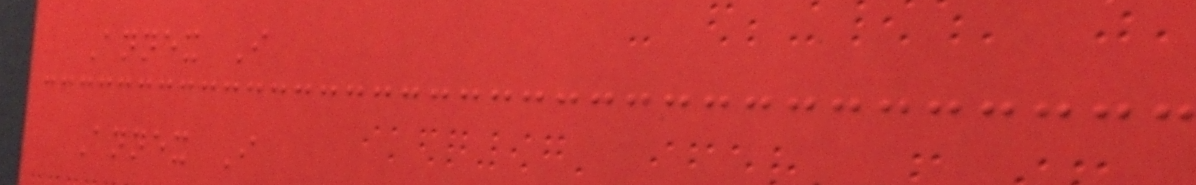Annex I
Annex I
